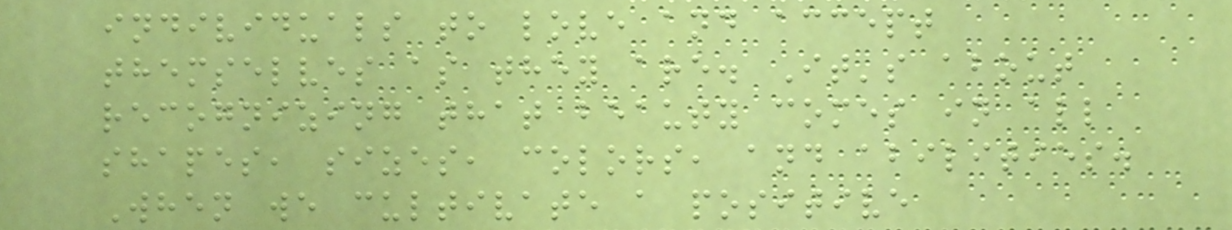individuals to love and accept
themselves as they are. It's about
recognizing that beauty comes in all
shapes, sizes, colors, and abilities.
When we cultivate a positive
